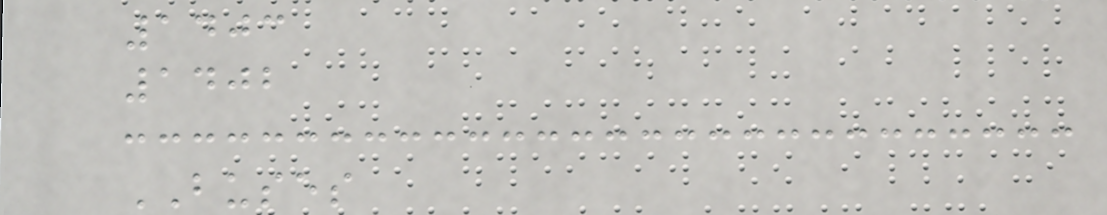1403
1402
BUSES
